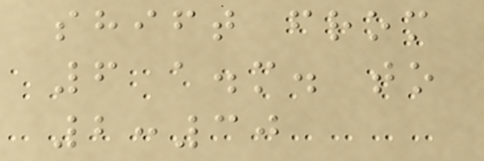shift from
6 a.m. to
2:30
